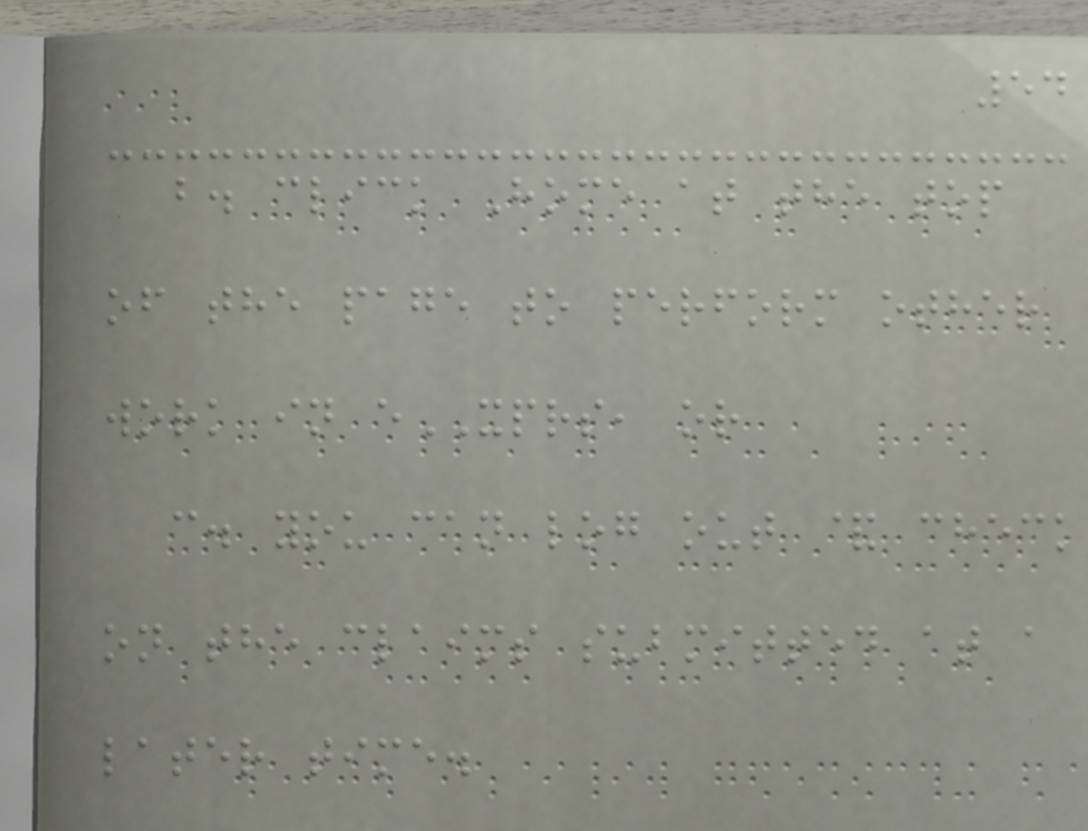54
b. click Home at the top
of the page to perform other
work in eXPRS, or
c. you can log out & check
on the claims submitted at a
later time.
